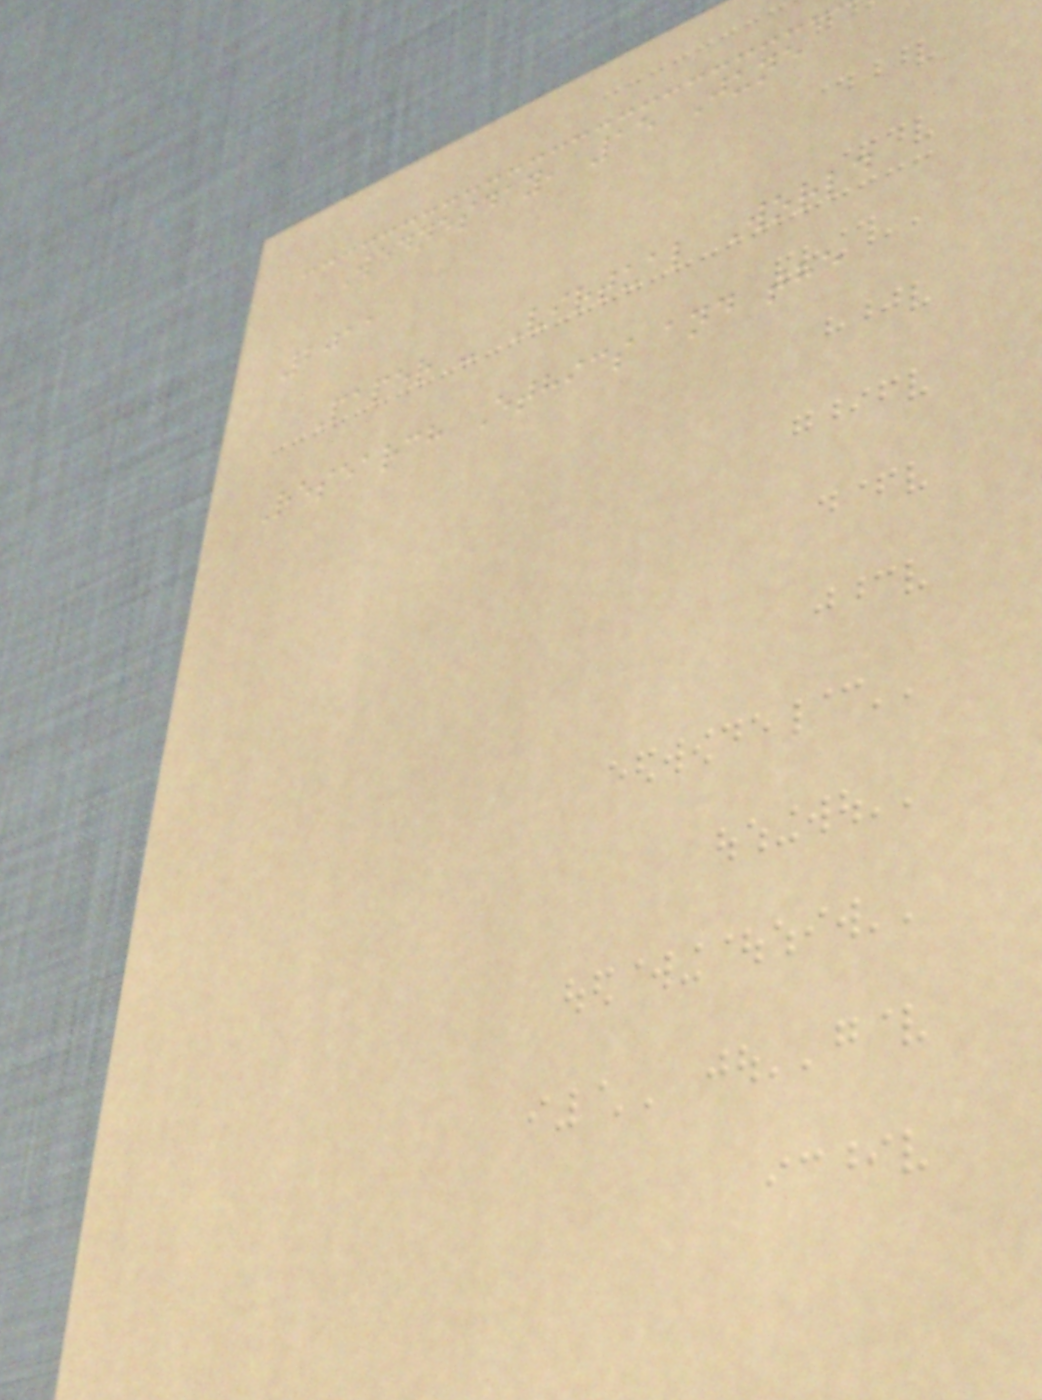Wednesday, 15 June
2011
Paper - Virtual World
Research Ethics and the
